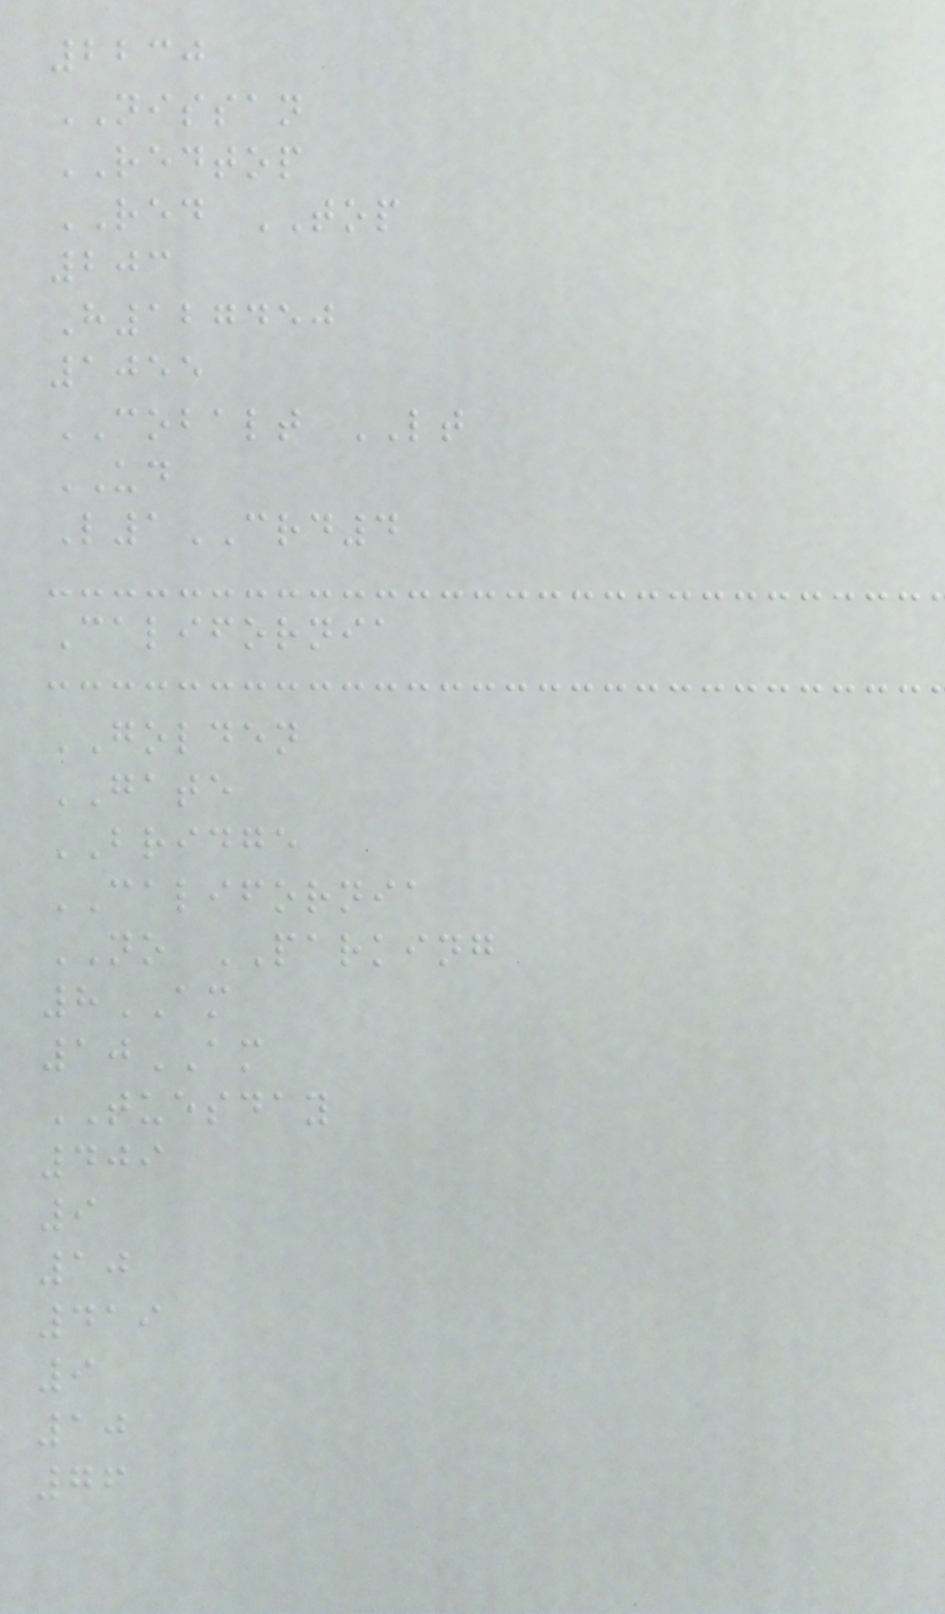2230
NISSAN
REDTOP
RED TOP
203
H127450
1055
COBALT LT
UD
L1CRD4
California
GOLDEN
GATE
BRIDGE
CALIFORNIA
NO PARKING
8AM
10AM
TUESDAY
409
9
10
419
9
10
76
